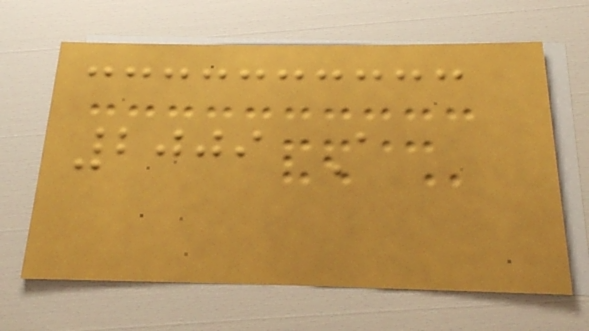2009 A
